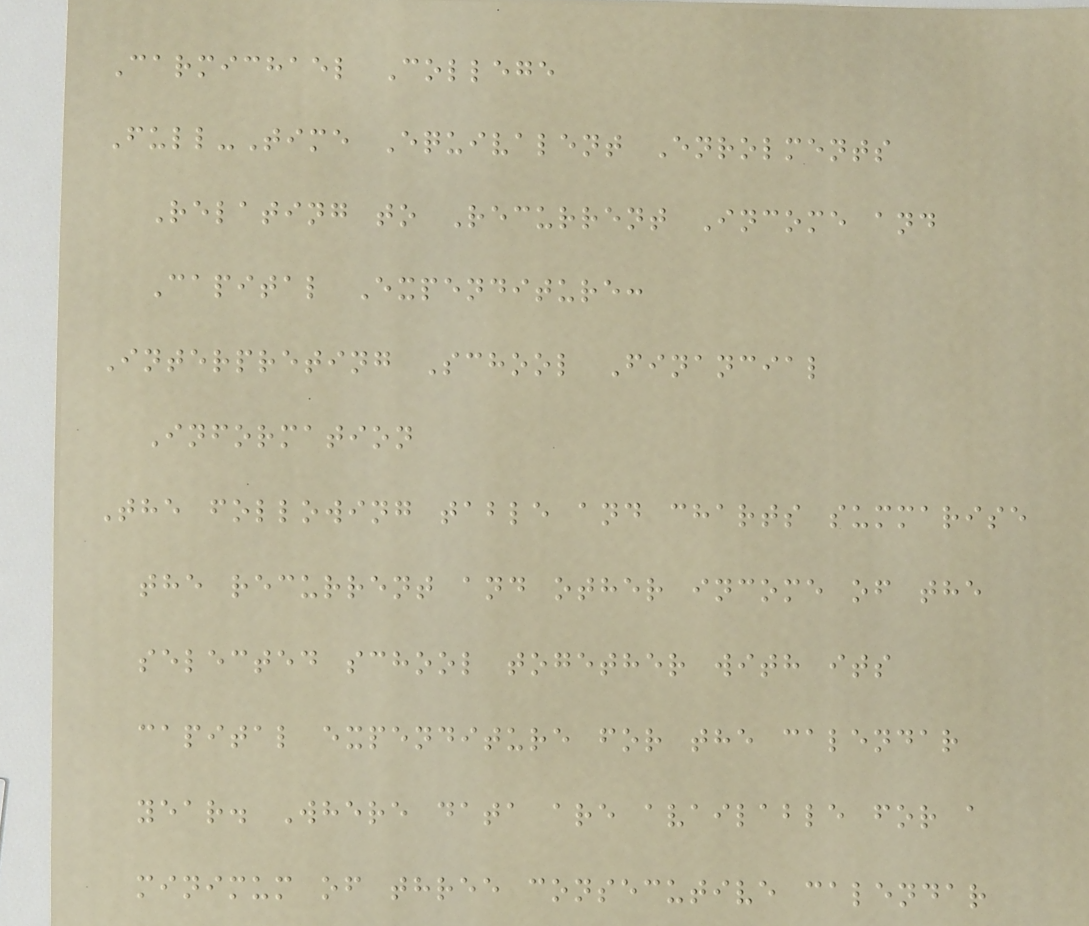Carmichael College
Full-Time Equivalent Enrolments
Relating to Recurrent Income and
Capital Expenditure:
Interpreting School Financial
Information
The following table and charts summarise
the recurrent and other income of the
selected school together with its
capital expenditure for the calendar
year. Where data are available for a
minimum of three consecutive calendar
